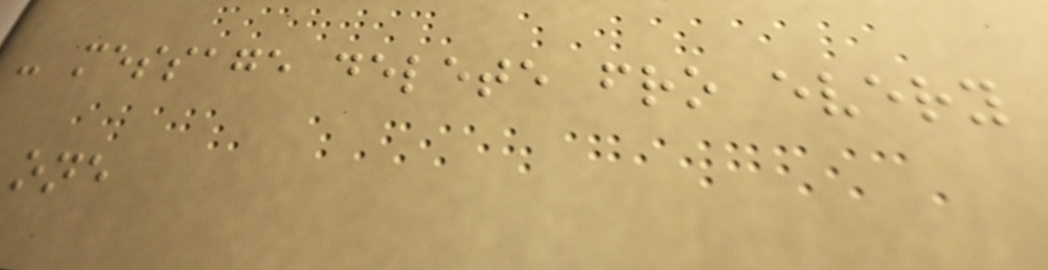- message delete fro every
one
